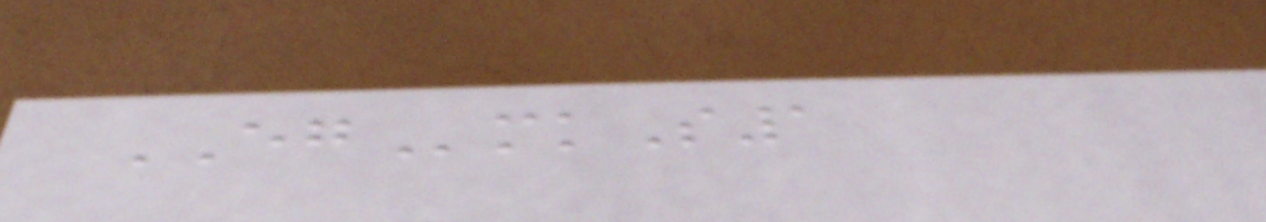EGmkS1
